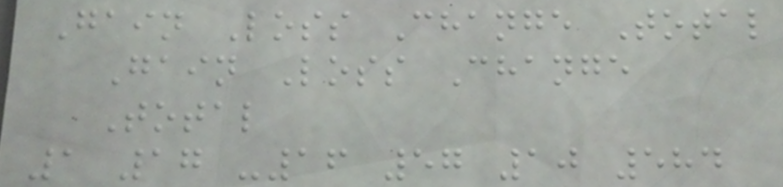Gain Loss Change Total
Gain Loss Change
Total
1 17 -16 57 10 584
